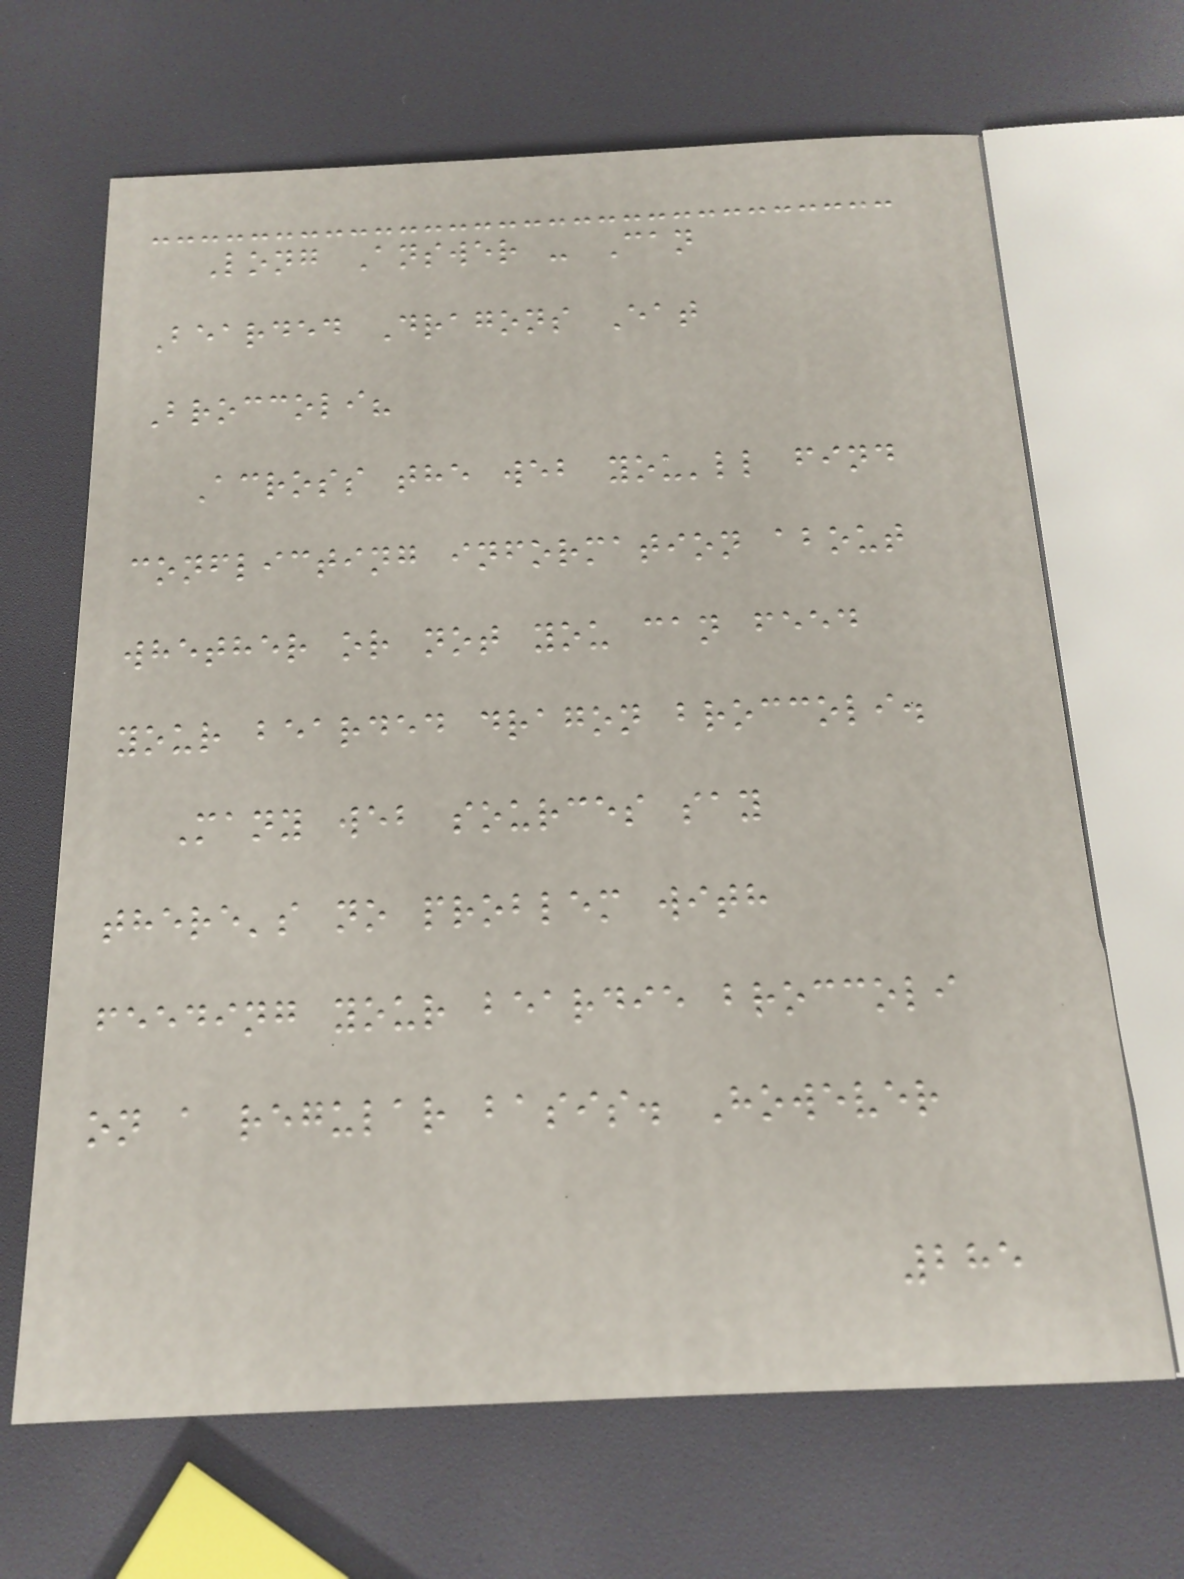Long Answer - Can
Bearded Dragons Eat
Broccoli?
Across the web you'll find
conflicting information about
whether or not you can feed
your bearded dragon broccoli.
Many web sources say
there's no problem with
feeding your beardie broccoli
on a regular basis. However
285
